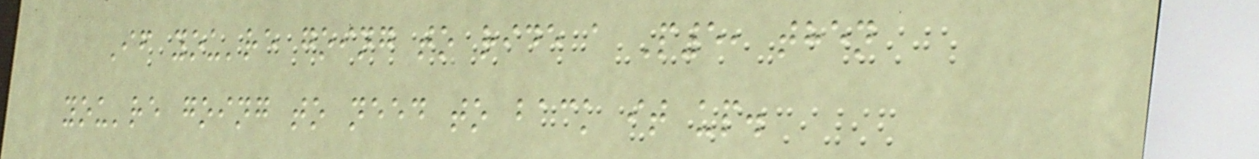If you're going to ride a P5, then
you're going to need to back it up.
